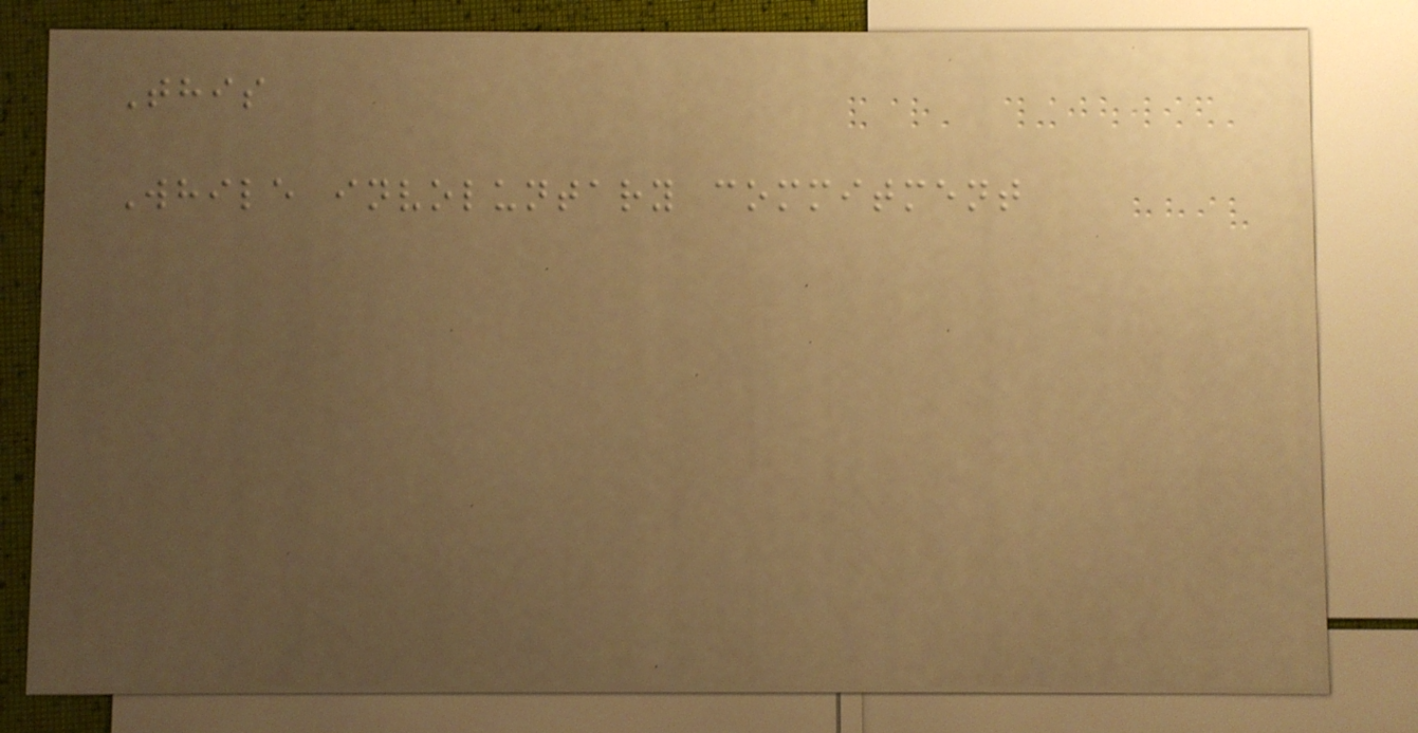This
While involuntary commitment
